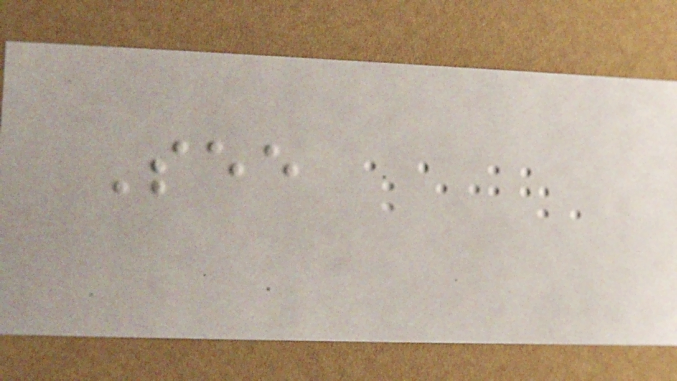See
